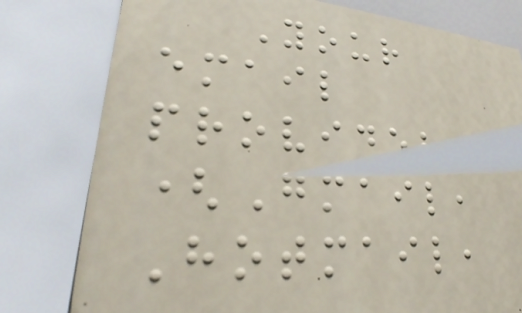Your
email
provider
(Gmail,
Hotmail,
